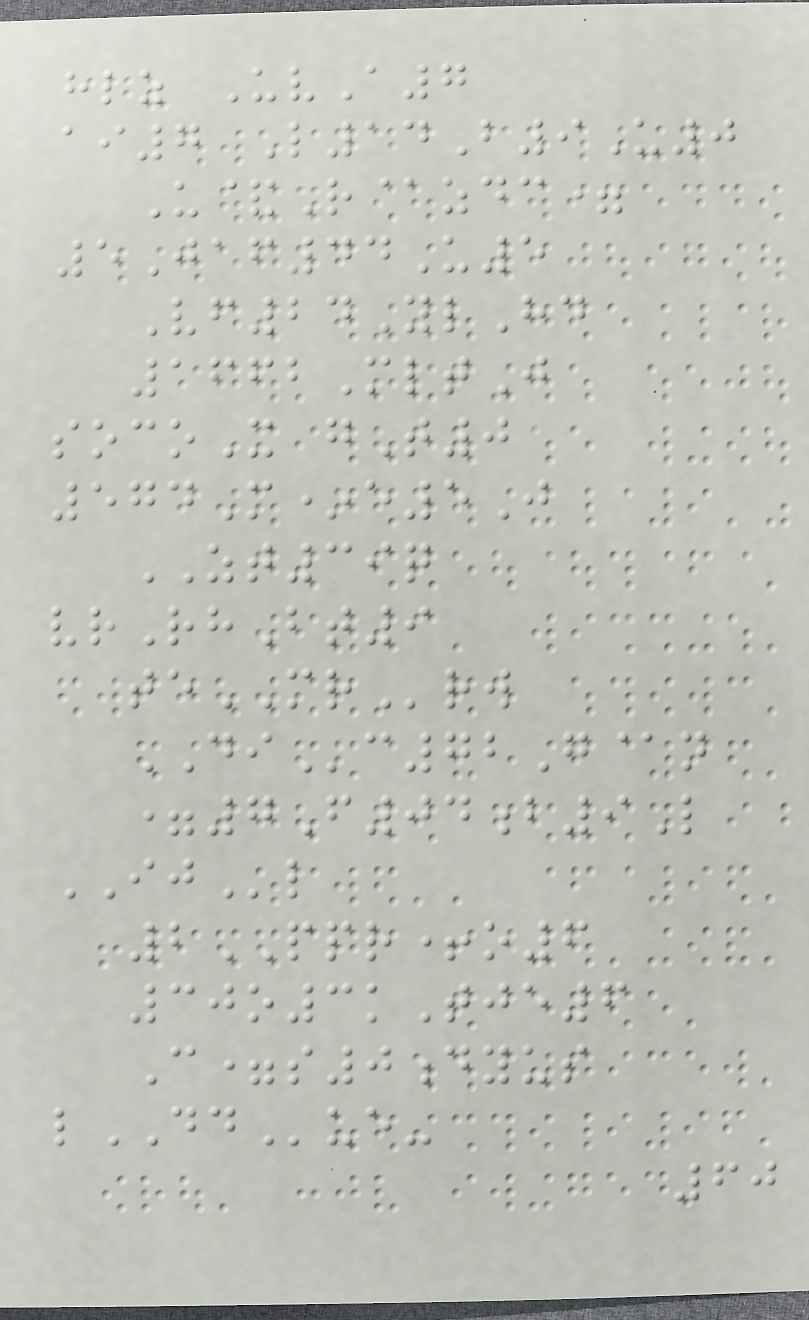hlz UvA7
ai7 L14B9U0
U&R@zdc=
5Jaf44U5
Vf24YlHd
1662MltJ
socoX gT0
574M*e5J
ZT39q
vrRhBt9
teMRrw
DIc72G@n
=7F04b9L
IJl
2PPR+o6
30o3kTje6
C=s0dyus
lDDue-
60
